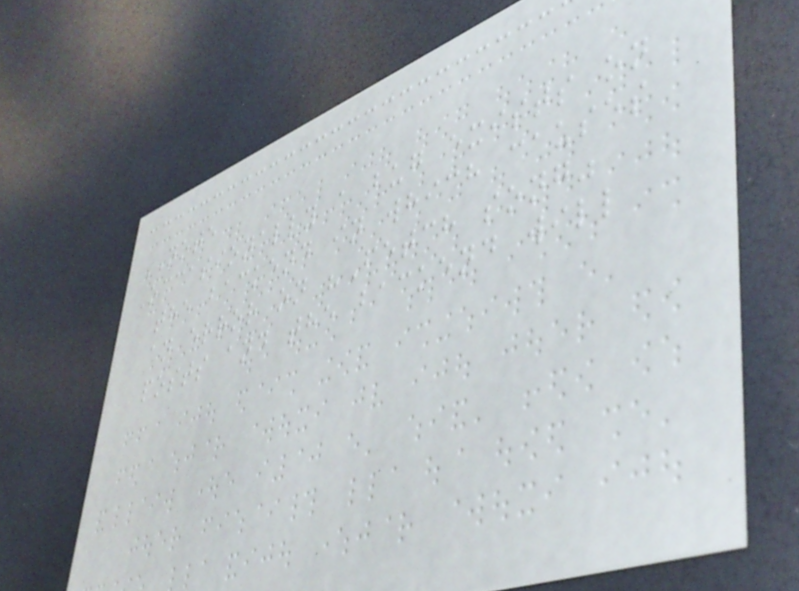NOTE
Occasionally a bug exists on
the backend in which causes
an error on "Fetch song"
posts and the backend will
